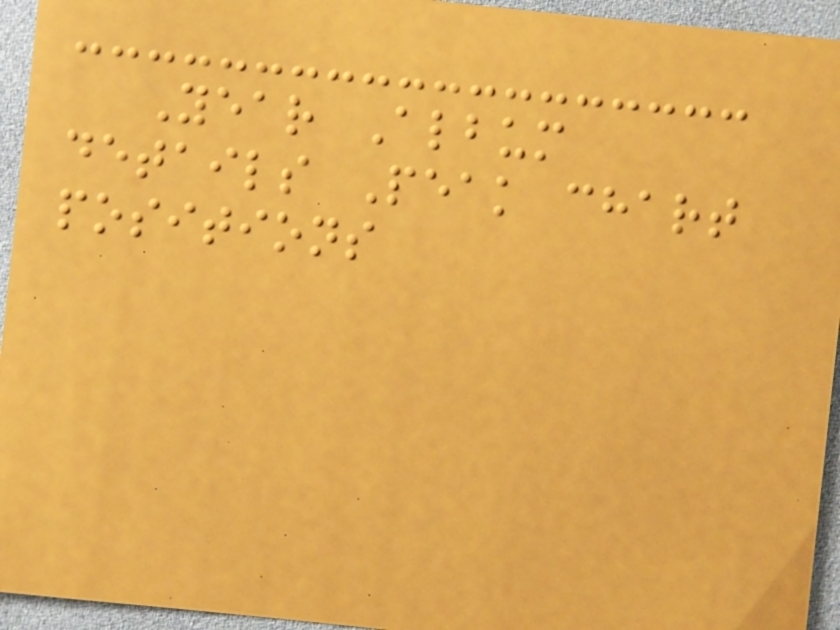Year Album
details Peak chart
positions
